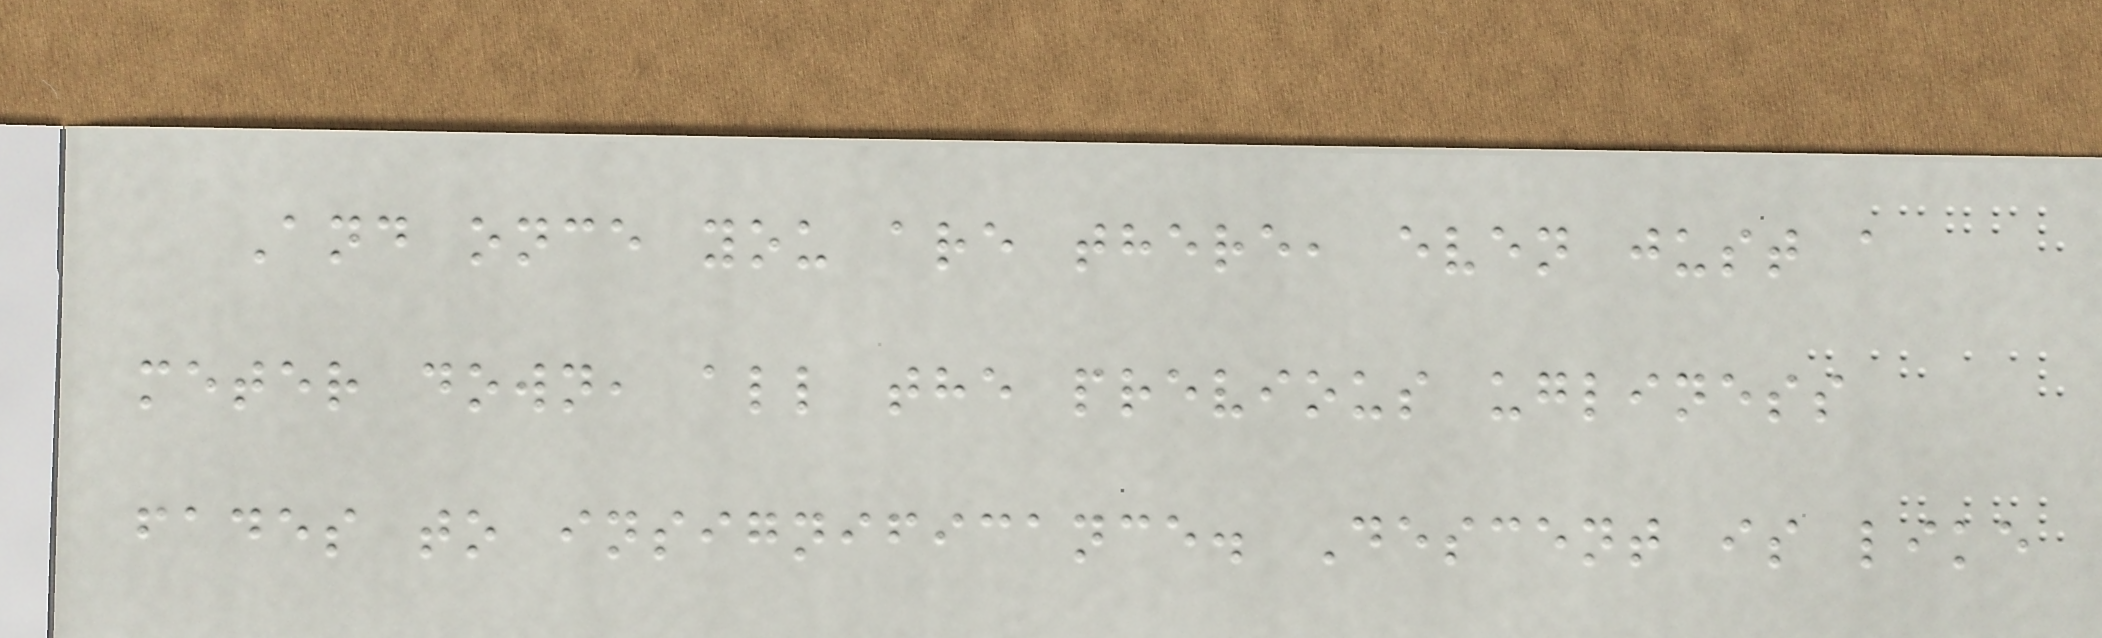And once you are there, even just a
meter down, all the previous ugliness
fades to insignificance. Descent is like
